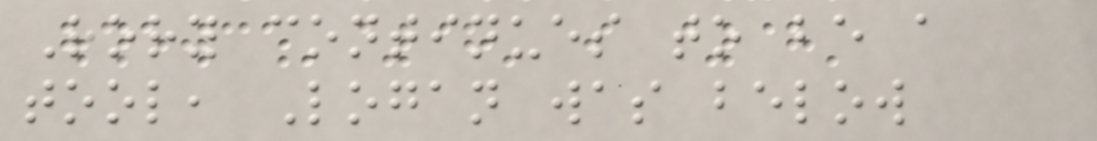Rory continues to be a
tool, Logan was below
